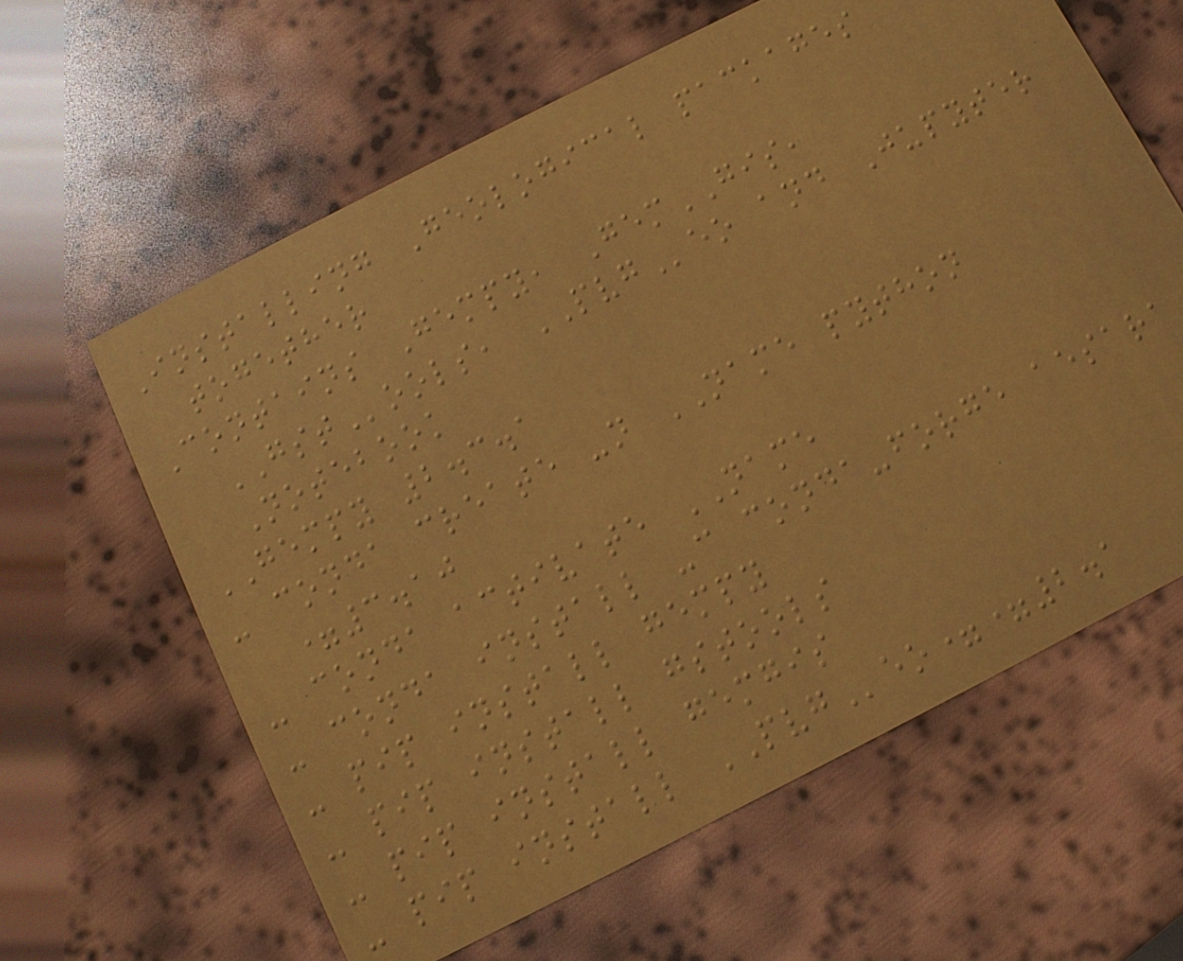Installing Geological packages
together
Contains Gempy, GemGIS,
GSTools, PVGeo and Jupyter
Notebook
GEMPY 2.3.1
- conda create -n NAME python
=3.10
- conda activate NAME
- conda install -c conda-forge aesara
- pip install gempy
- pip install gstools
- pip install gemgis
- pip install PVGeo==2.1
